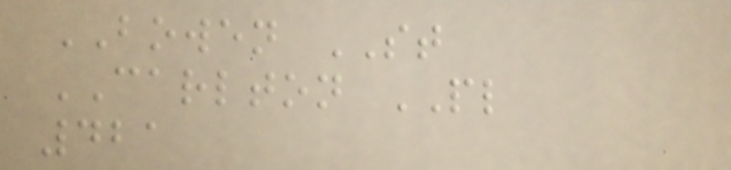BOWEN ST
CARLTON PL
421
